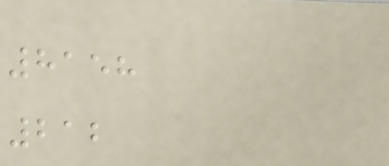8158
212
